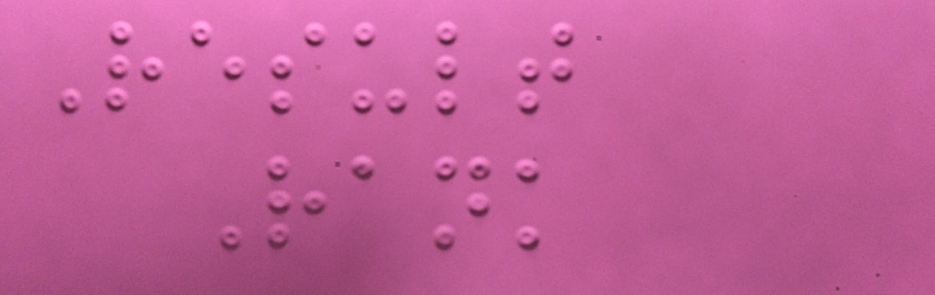Result
Rank
